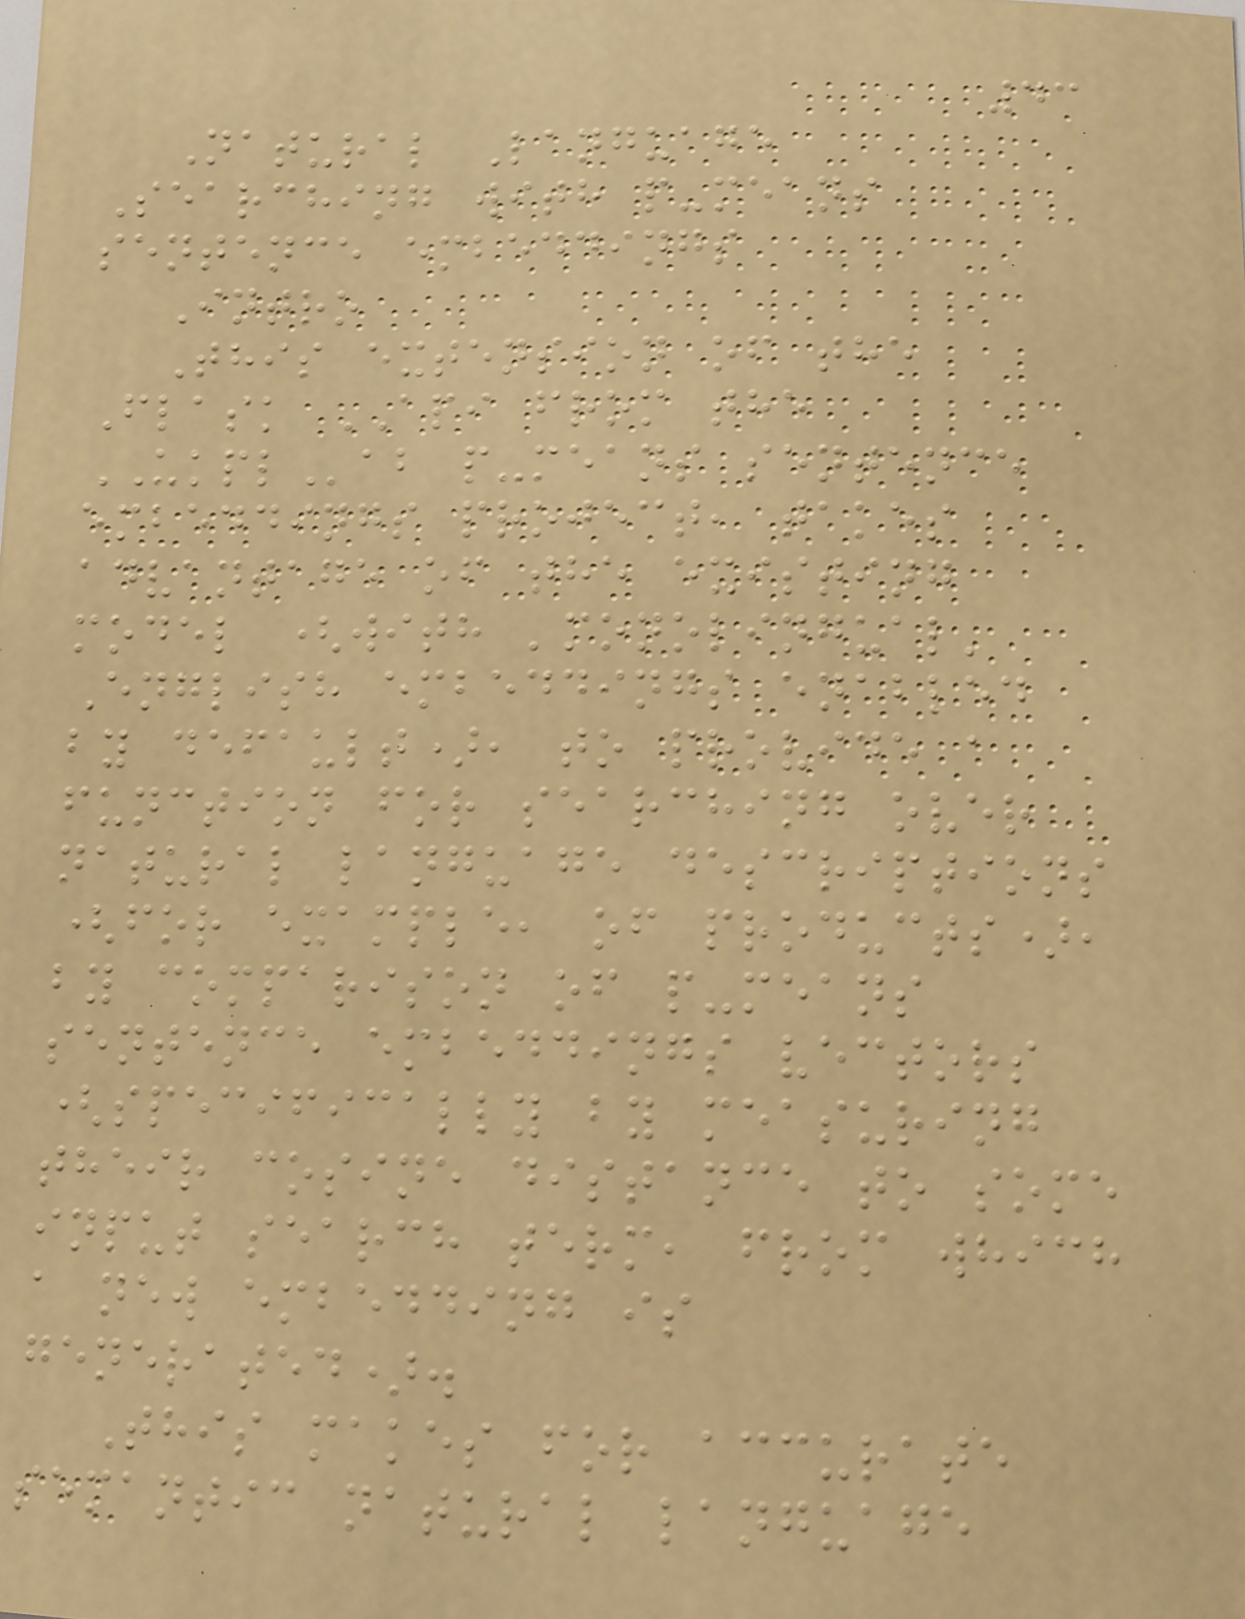43
Natural Language
Searching with p-means
sentence embeddings
Intro
This extension of the
Flask API from the
UKPLab p-means sentence
embeddings project, takes
advantage of the existing
model (with 'monolingual'
English embeddings enabled
by default), to provide a
function for searching over
natural language descriptions
(for example, of products),
by comparison of p-means
sentence embeddings vectors
(specifically by measuring
their cosine distance to some
input search term, from which
a new embedding is
generated).
This makes for accurate
semantic natural language
